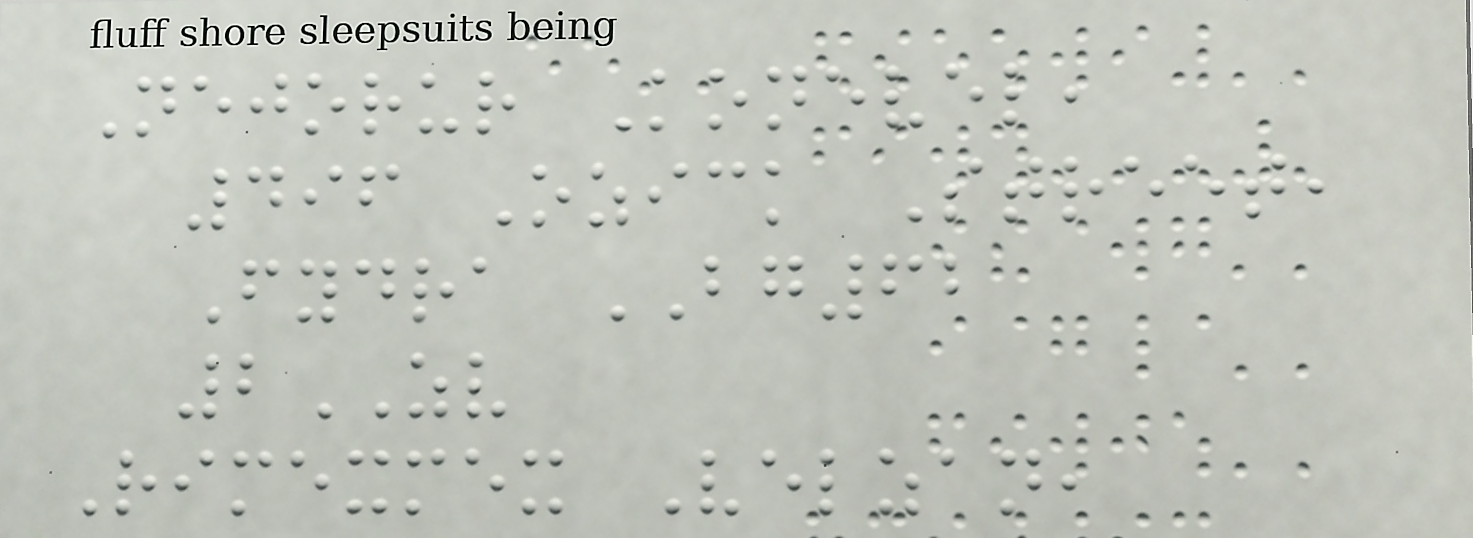Nejorur Konevel,
496 Ozick Street,
Fydra BG62
2ZV
Rimexmex Velzan,
